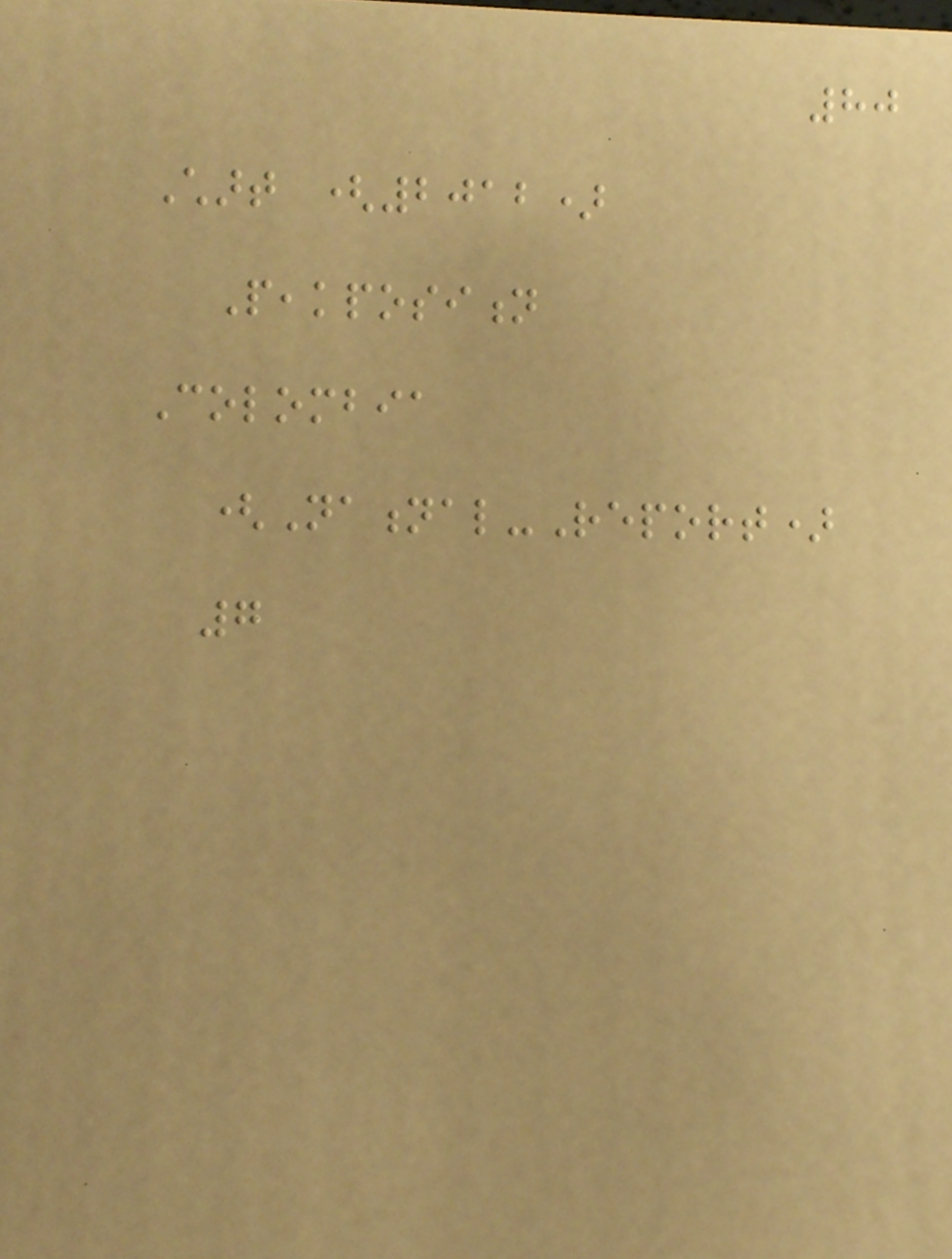80
Chart (2012)
Peakposition
Colombia
(National-Report)
7
